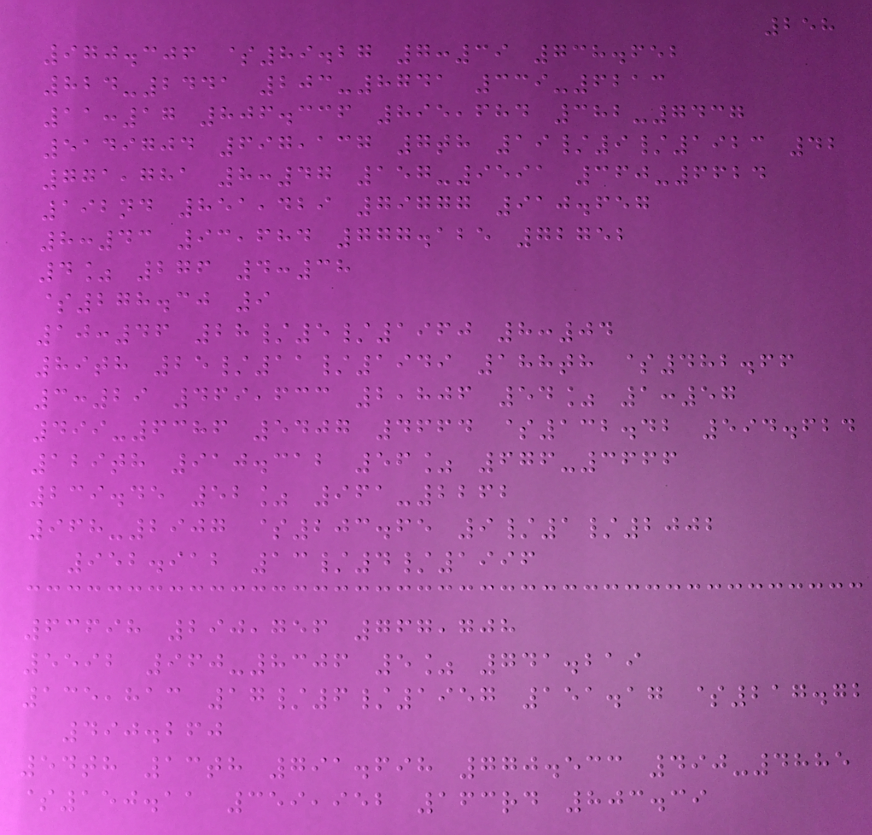258
970.306 $89.27 7:39 738.652
824-2441 203-8741 339-6213
11:17 806.336 895,684 382-7437
5149704 697,137 7th 19/9/1923 42
771,781 8:47 157-9591 360-6624
192nd 851,429 79777 910.657
8:43 93,684 777.125 72752
4% 276 4:38
$278.30 9
10:46 28/5/1960 8:04
89th 25/11/1949 188th $482.66
3:29 469,633 2,806 54% 1:57
499-6386 5407 4664 $132.42 594.624
129th 910.312 56% 676-3666
239.45 52% 961-2262
968-2907 $203.65 9/1/2002
952.912 13/4/1996
63698 290,756 767,708
5592 960-8306 5% 741.219
135,813 17/6/1957 151.17 $217.72
490.260
54th 13th 791.698 770.533 490-4885
$150.11 359,952 163rd 803.39
